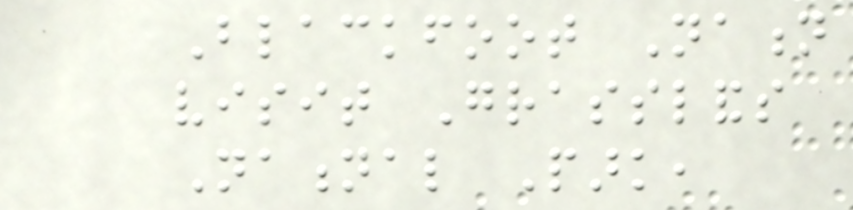Blackfoot Nation
visit Grasslands
National Park,
